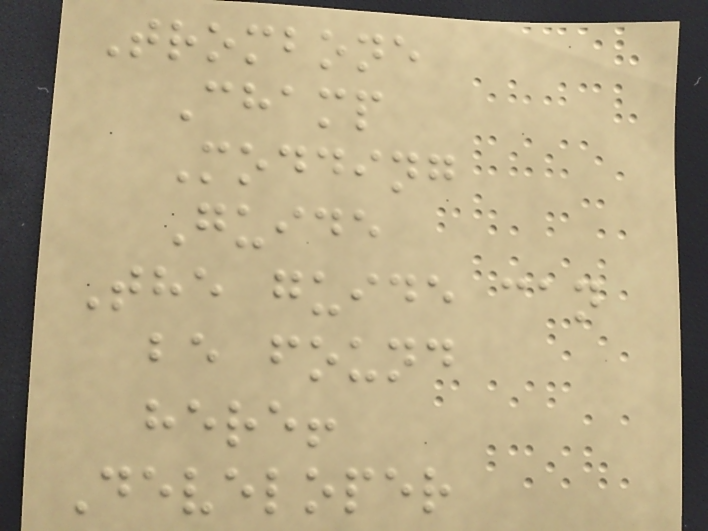Trombone
Champ
Modding
Guide
The guide can
be found
here!
Developer
